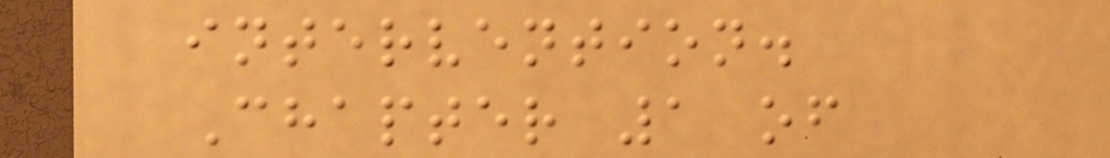intervention.
Chapter 1 of
